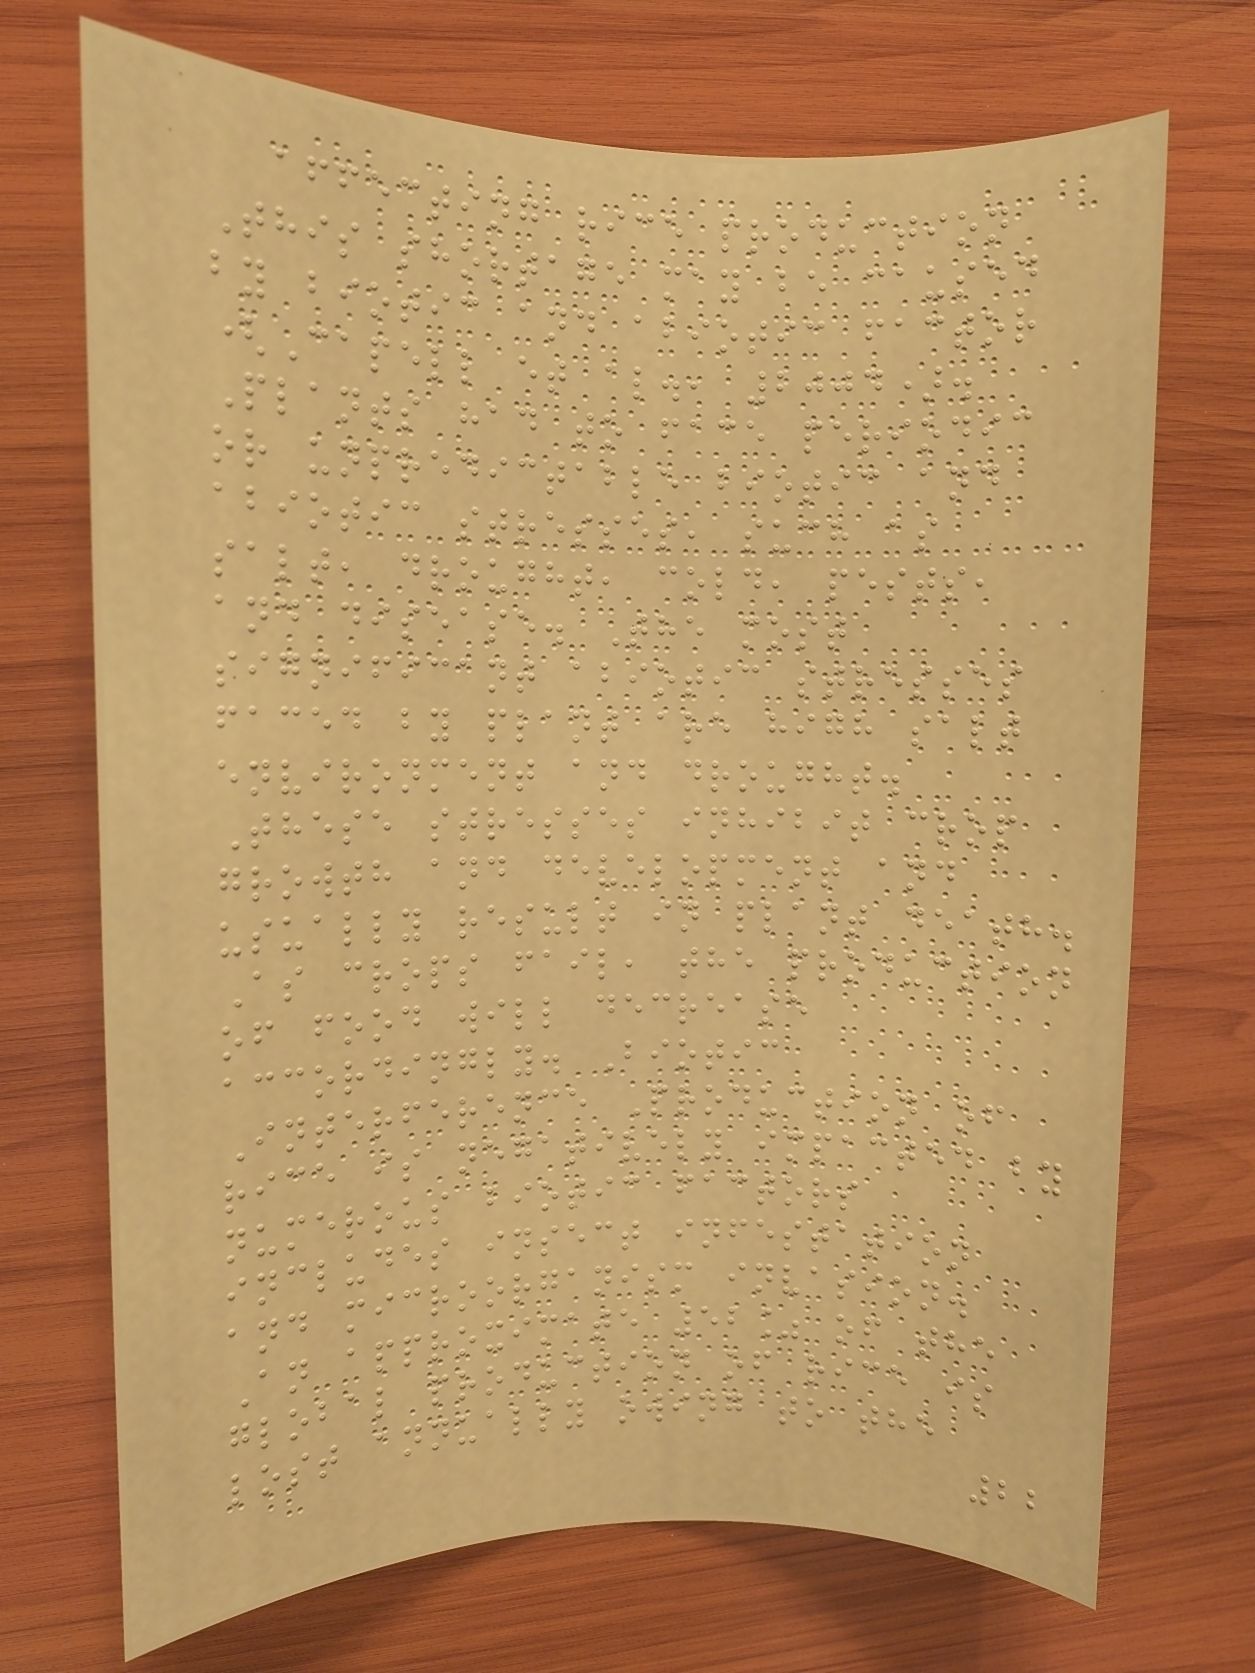affecting rice production
This shortage may be caused
by biotic and abiotic factor
(Capell et al., 2004).
Plants had to face periodic
or unpredictable biotic and
abiotic stresses, such as
salt, drought, cold, pests,
and disease. The most
significant abiotic stresses
faced by plant are high salt
environment and drought.
These stresses inhibit crop
growth and development and
usually result in plant death.
As crops fail, the production
of food will decrease
accordingly. Biotic
Interference Production of
rice is negatively impacted by
numerous biotic factors
includes insect infestation
and microorganism invasion.
An approximate 52% of the
global production of rice is
lost annually owing to the
22
